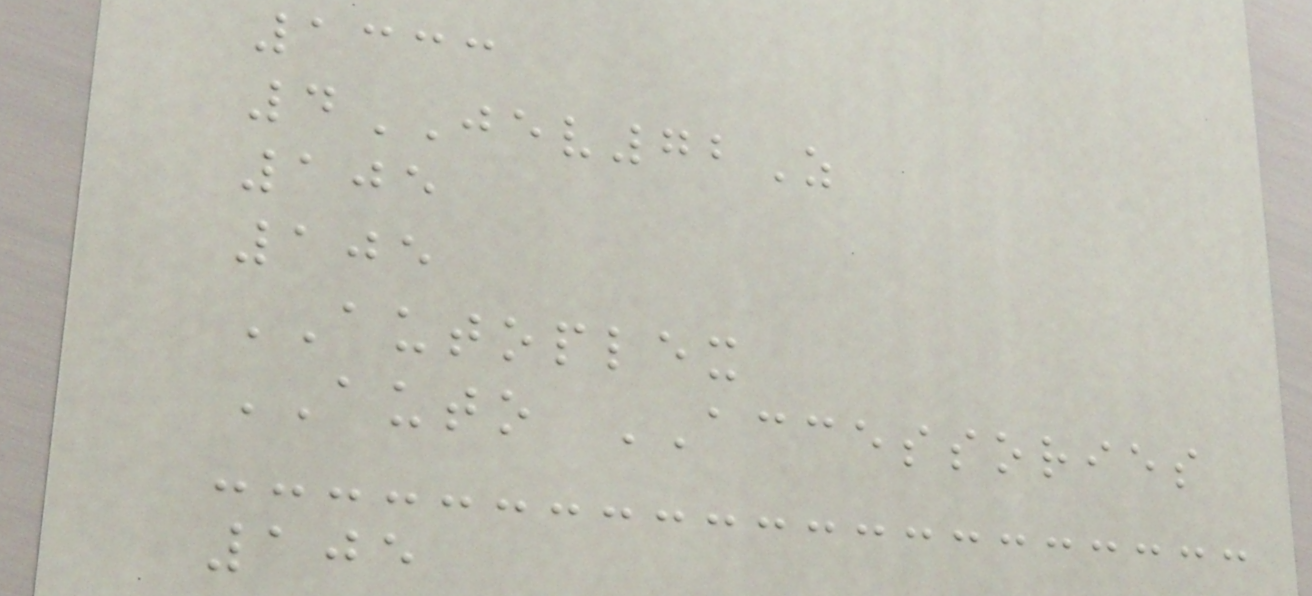1333
4JEV72Z
105
105
AUTOPLEX
AUTO ACCESSORIES
105
